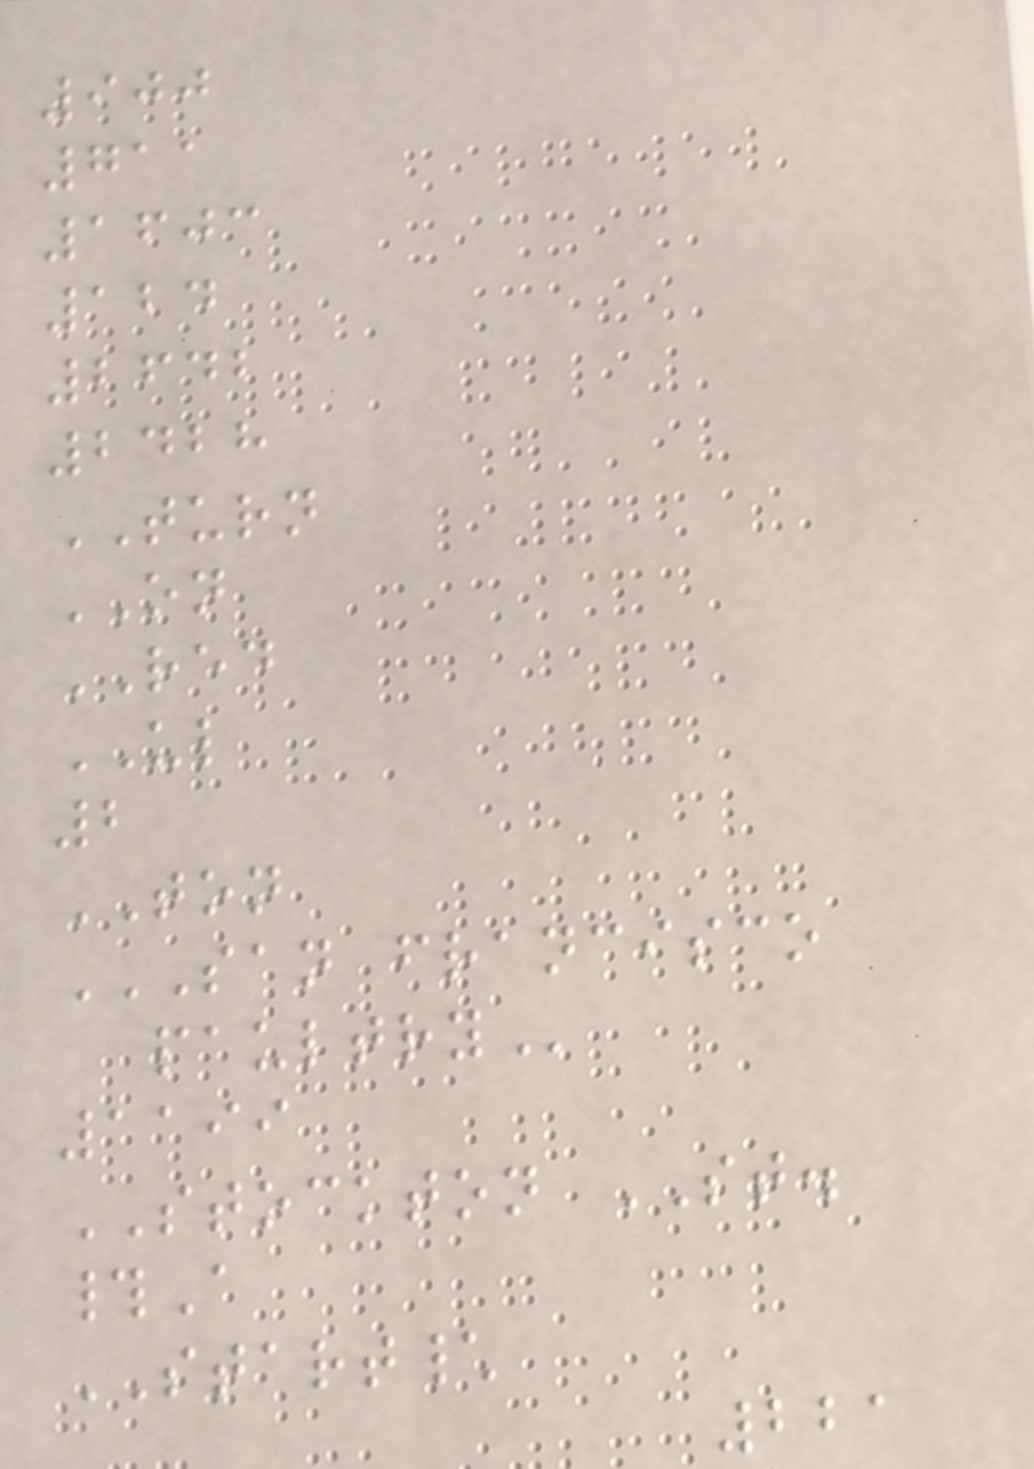900
711
1603
124
2642
2428
TURN
ON
RED
UL
2
TON
SAN FRANCISCO
PAULTRY
1199
STOCKTON ST.
#A
START\
221
